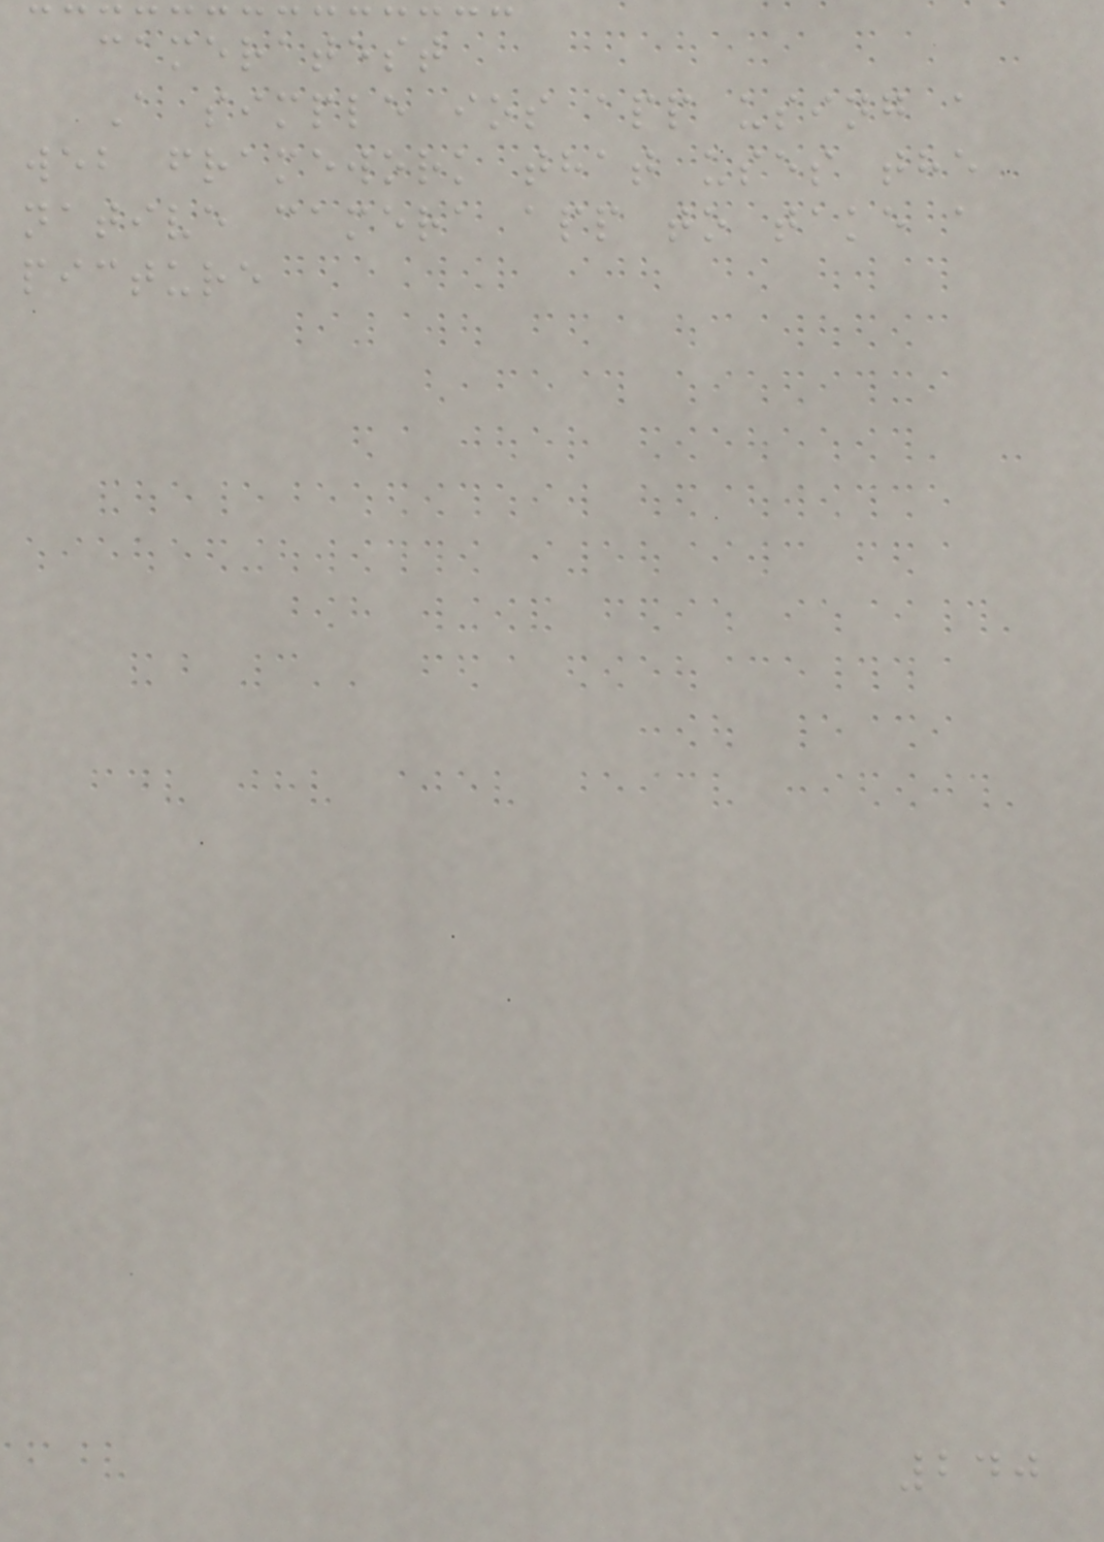cameratest
A simple ios app using a
web framework that uses the
native camera app to take a
picture
240
